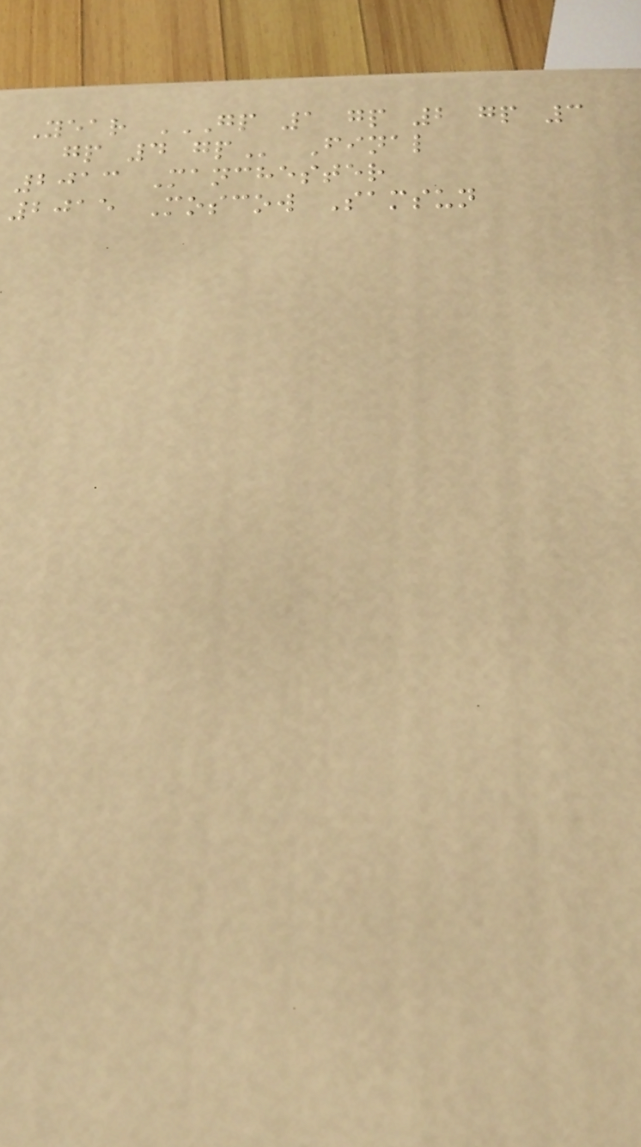Year GP 1 GP 2 GP 3
GP 4 GP Final
2013 Manchester
2015 Moscow Samsun
